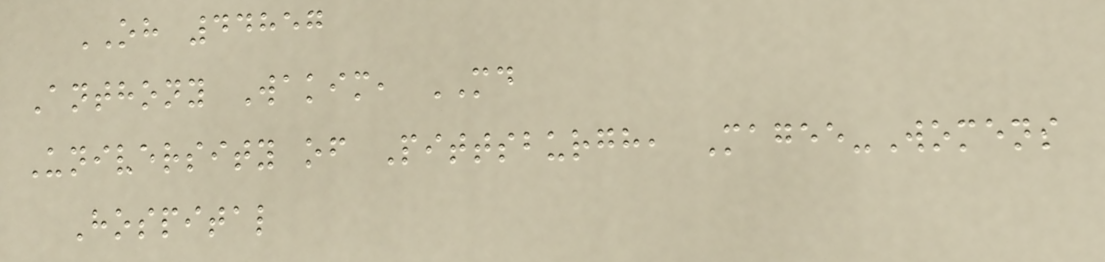OH 44857
Anthony Wakim, MD
University of Pittsburgh, Magee-Womens
Hospital
